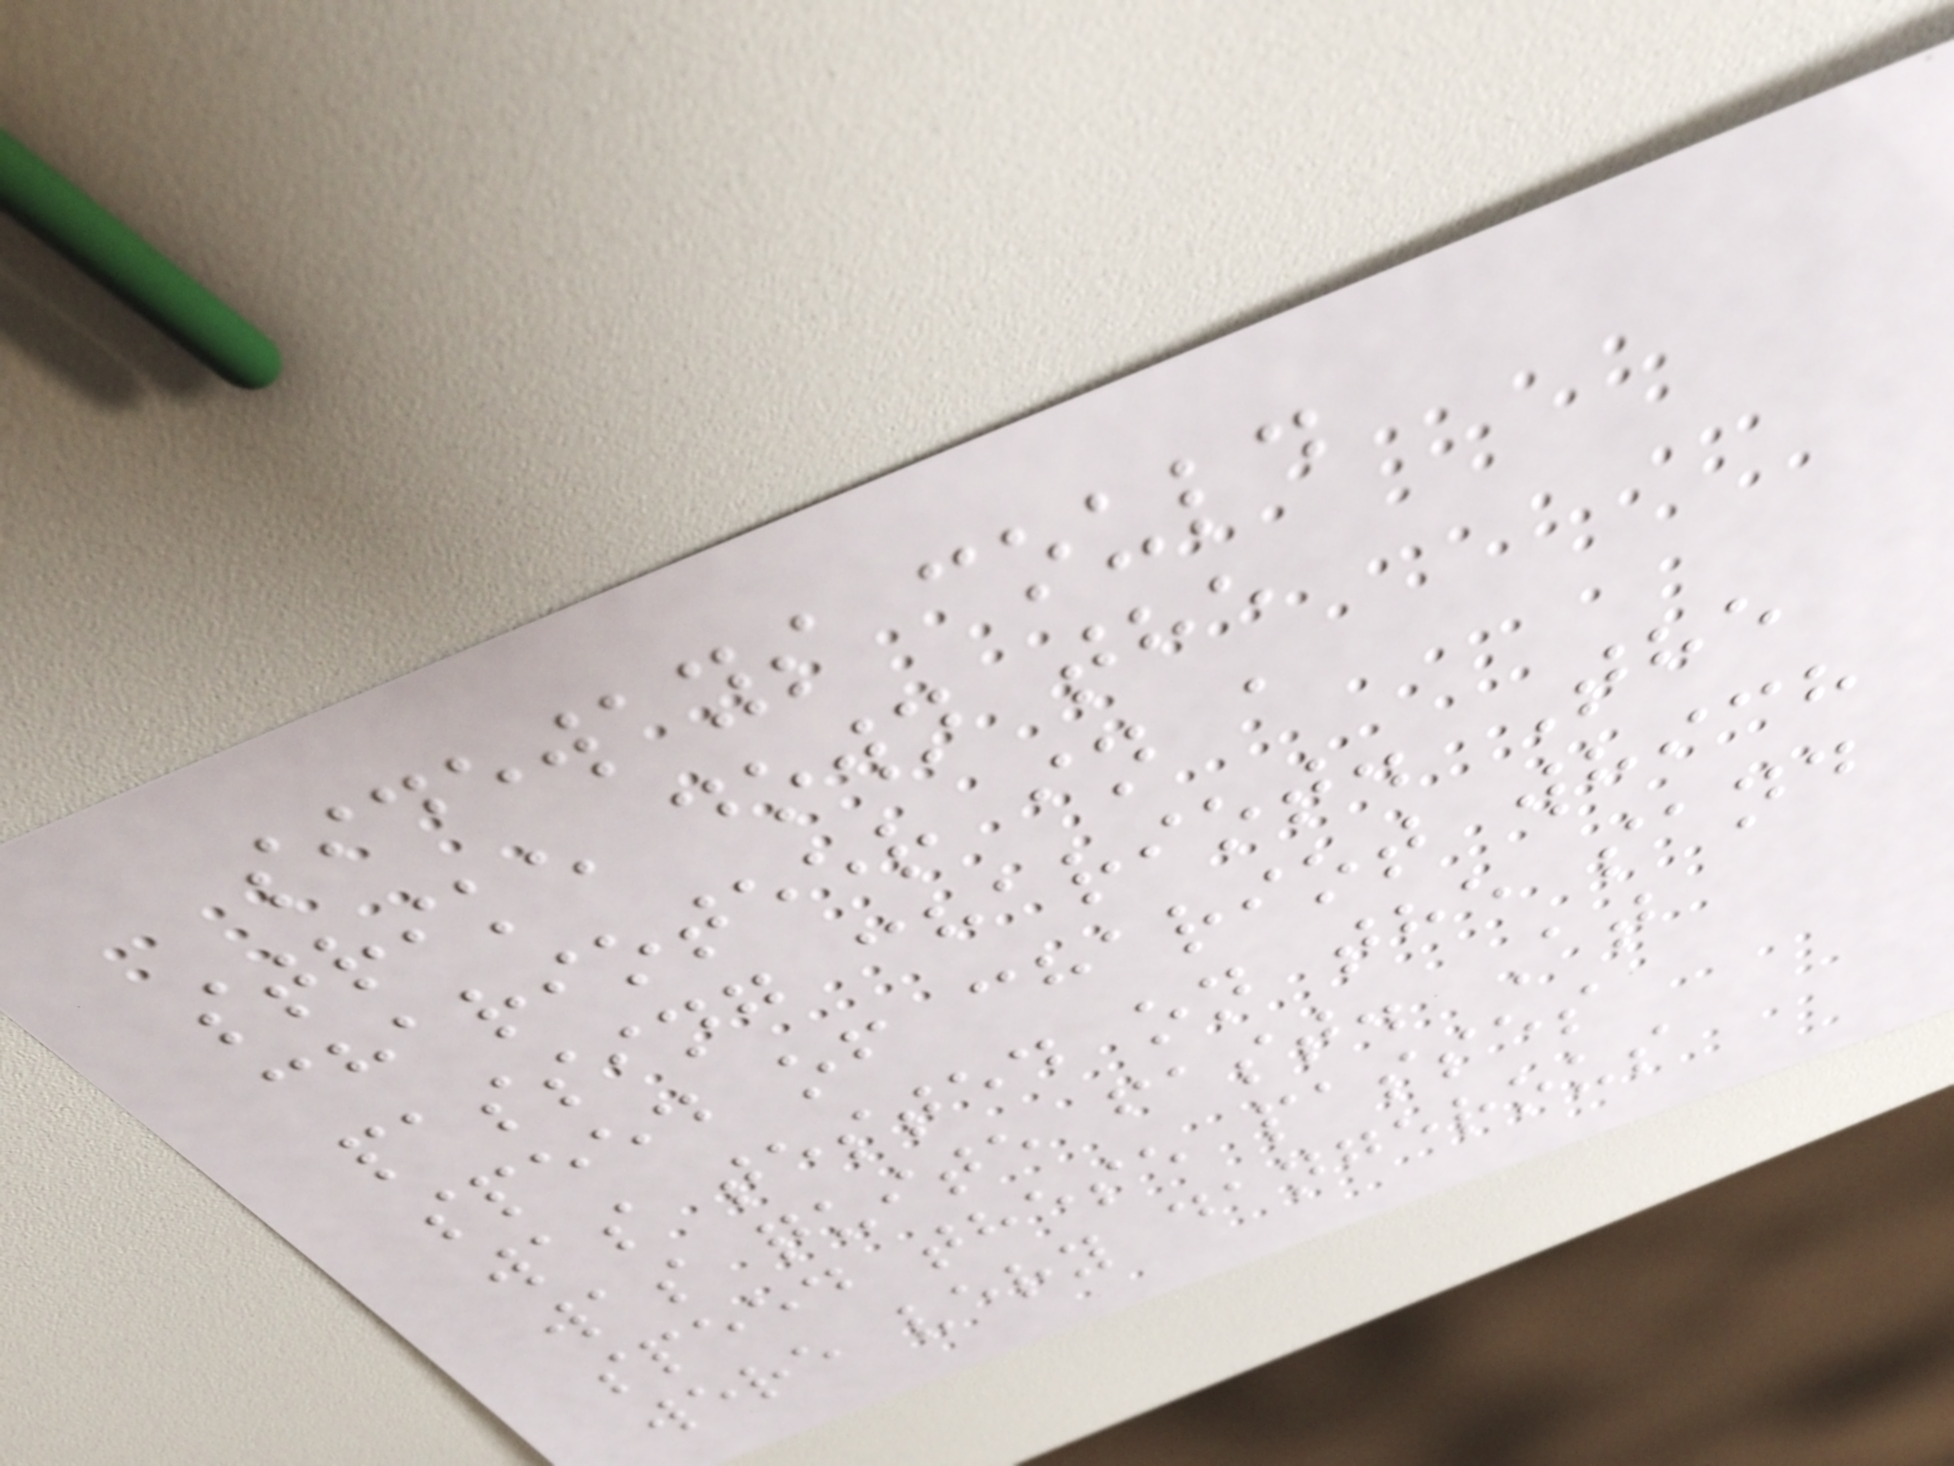sideways could
strike down the
charioteer in a
passing chariot. The
speed of chariot which
was tested on the sand
was quite fast. At
speed these passes
were very dangerous
